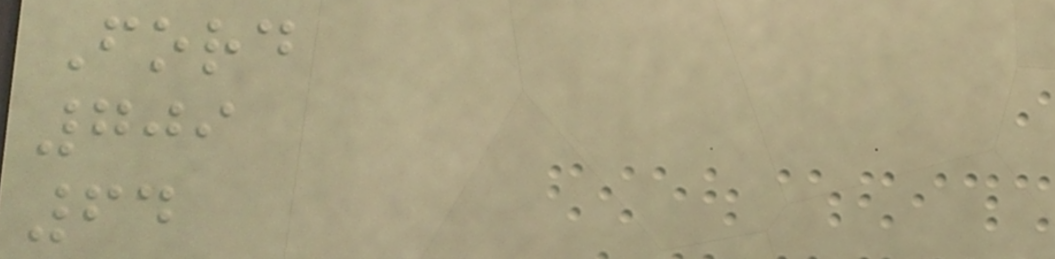Ford
709
64
